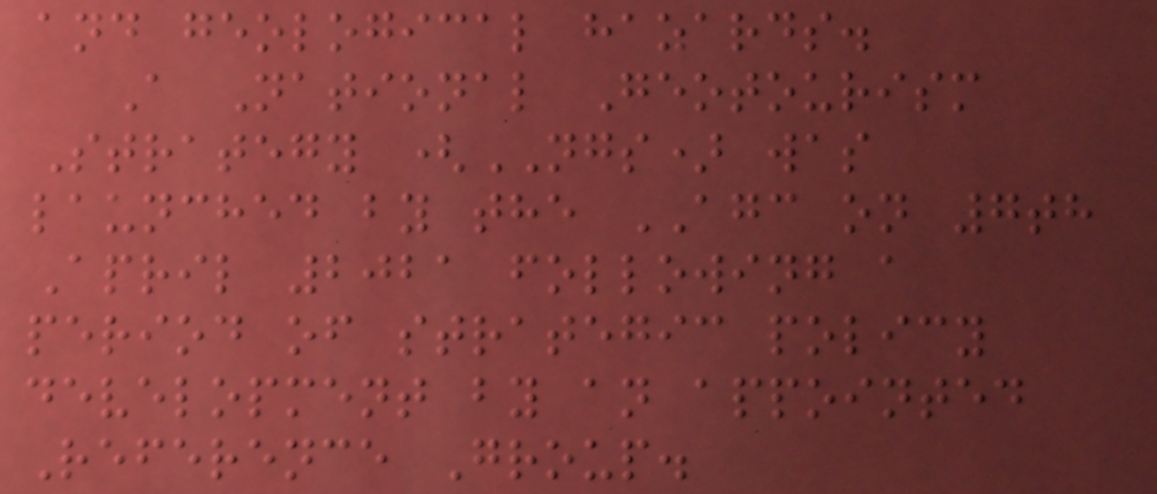and geological hazards.
A National Geotourism
Strategy (NGS) was
launched by the AGC on 7th
April 2021 following a
period of strategic policy
development by an appointed
Reference Group.
